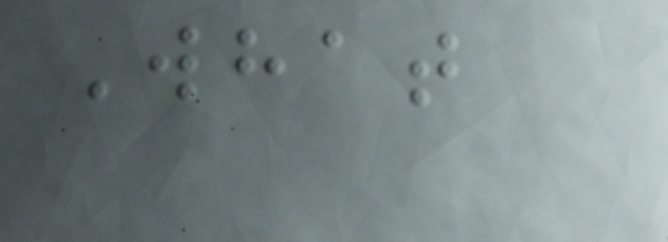What
